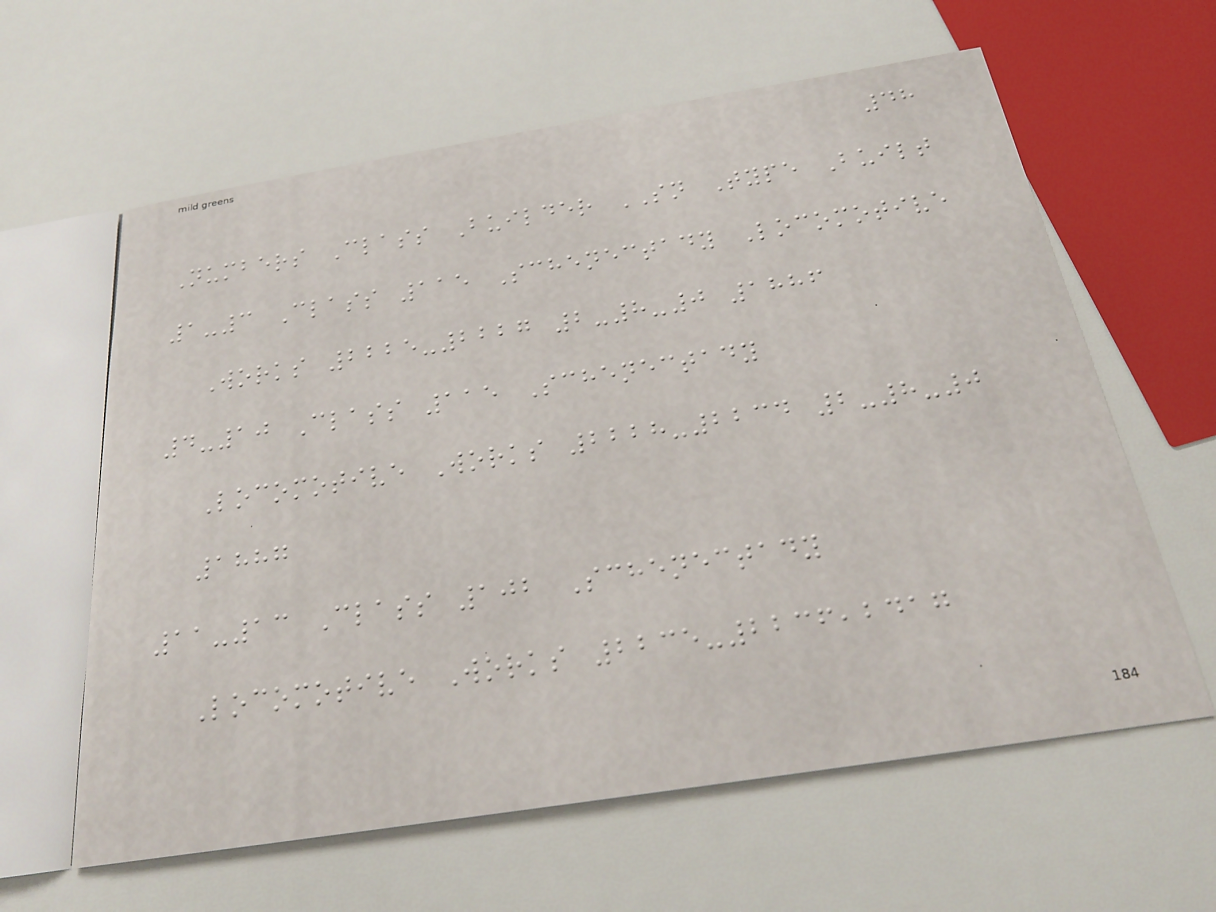48
Numbers Class Builder SN Type Built
1-3 Class 115 Schenectady Locomotive
Works 2225-2227 2-8-0 1886
4-10 Class 115 Schenectady
Locomotive Works 2228-2234 2-8-0
1887
11-13 Class 102 Schenectady
Locomotive Works 2235-2236,2417
